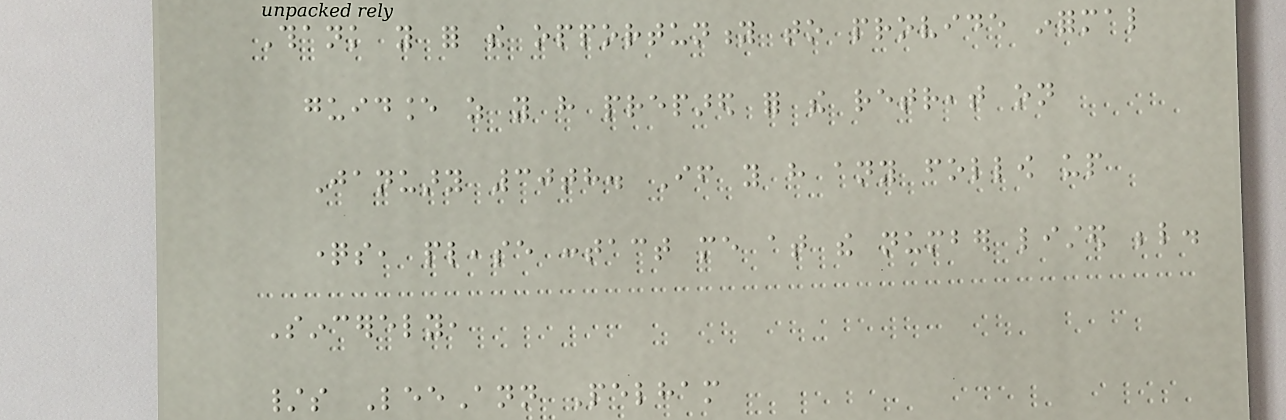Thank you for the opportunity to provide informal
guidance as you have prepared for the retreat on
January 30th. If you have any follow up
questions, please contact me at the number listed below.
Sincerely,
/s LeeAnn Pelham
